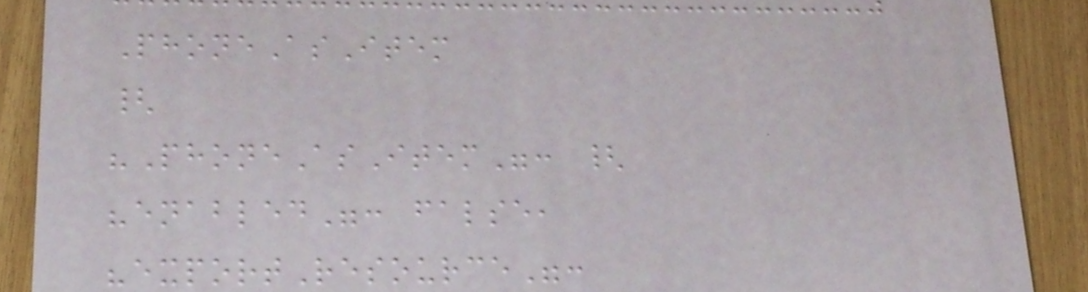PhoneAsItem
{
"PhoneAsItem": {
"enabled": false,
"exportResource":
